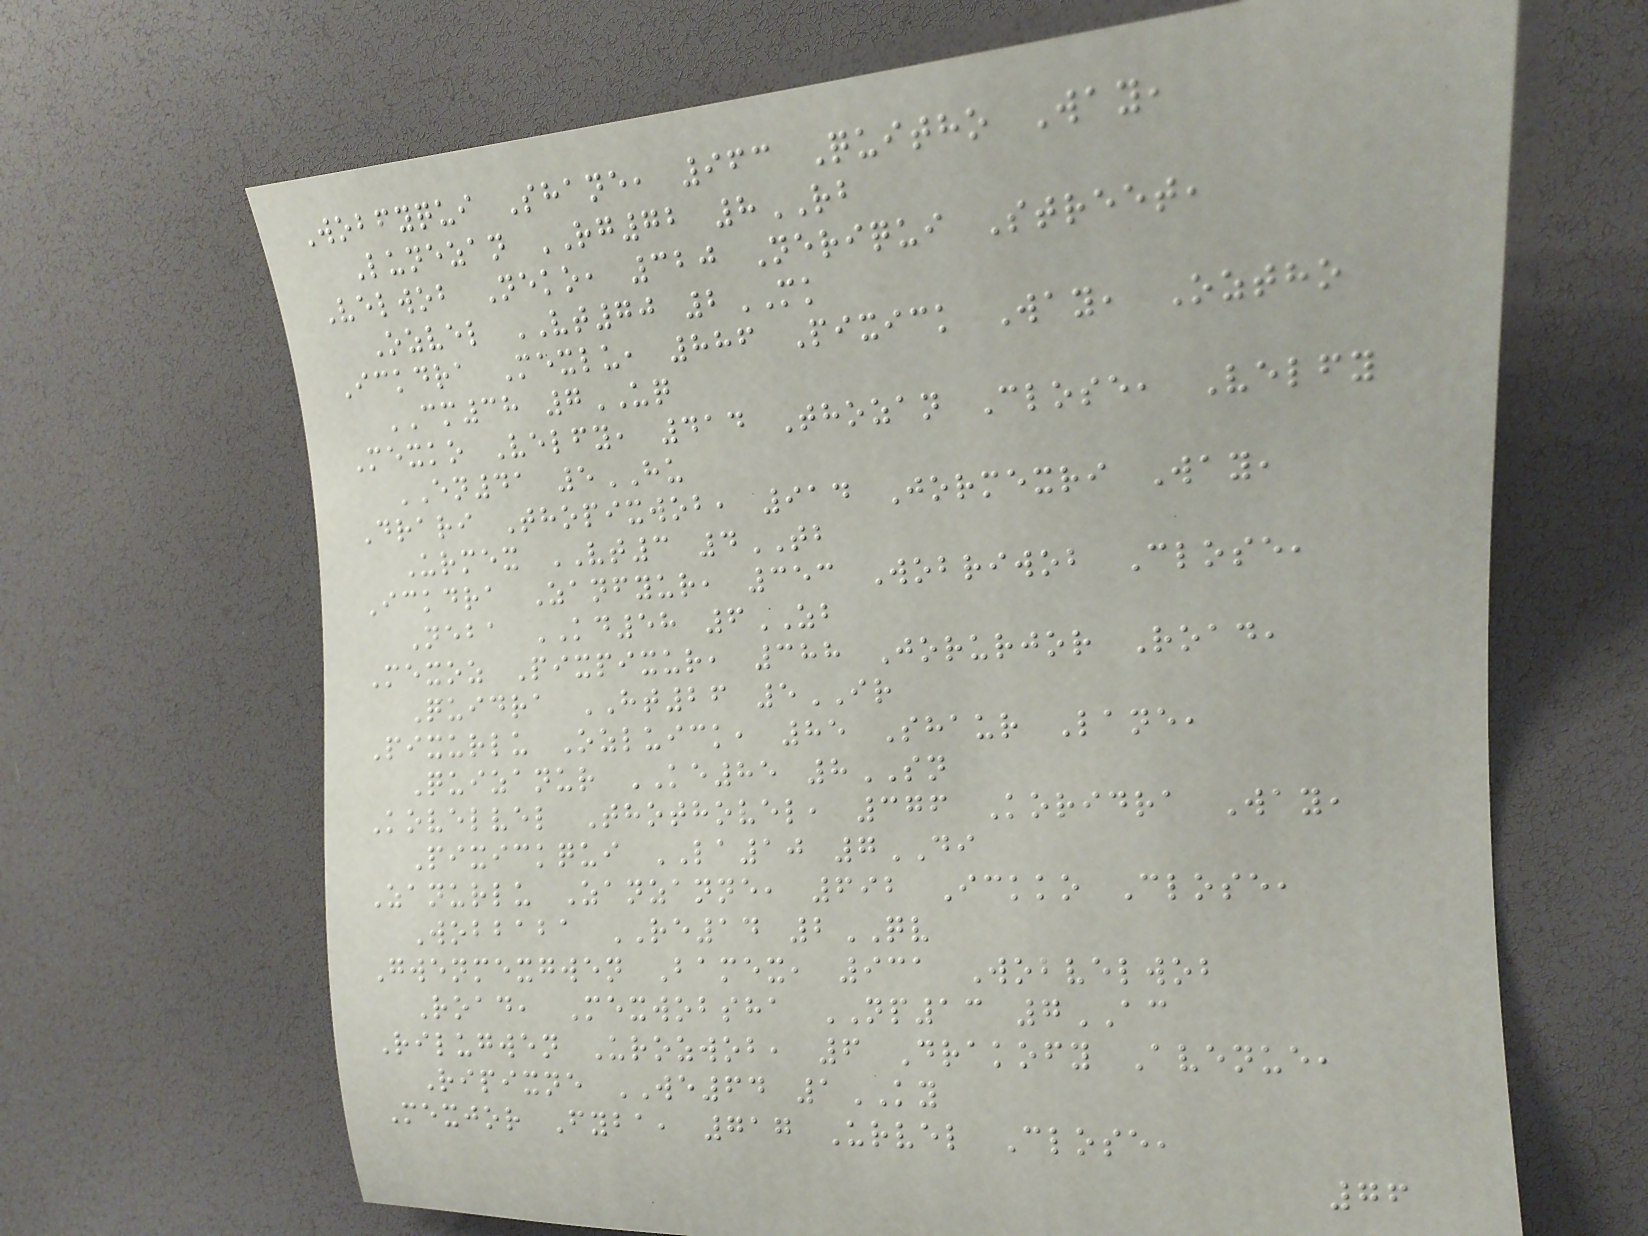Wobfyqui Shane, 963 Quitho Way,
Lunezan RG72 8RB
Velwob Neko, 320 Neriqui Street,
Ozvel VT70 2MK
Ickdra Mexlu, 886 Pixick Way, Oztho
CM38 7UQ
Mexko Velfy, 414 Thozan Close, Velfy
EN41 5HU
Drari Thopixwob, 914 Jormexri Way,
Urmex VT3 4TB
Ickdra Zanfyur, 353 Wobriwob Close,
Neba KD58 6ZB
Mexoz Pixpixur, 388 Jorurjor Road,
Quidra HT26 5IR
Pixurlu Ozluick, 85 Shaur Lane,
Quizanur KE85 8SN
Kovelvel Thothovel, 376 Koridra Way,
Pixickqui LA10 7DI
Zanurlu Zanzanne, 692 Ickko Close,
Wobbaba RE14 2QV
Gwenmexgwen Bamex, 931 Wobvelwob
Road, Mexwobsha NP13 7AC
Rilugwen Urozwob, 6 Drakofy Avenue,
Ripixne WE64 1KY
Mexjor Fyba, 717 Urvel Close,
76
